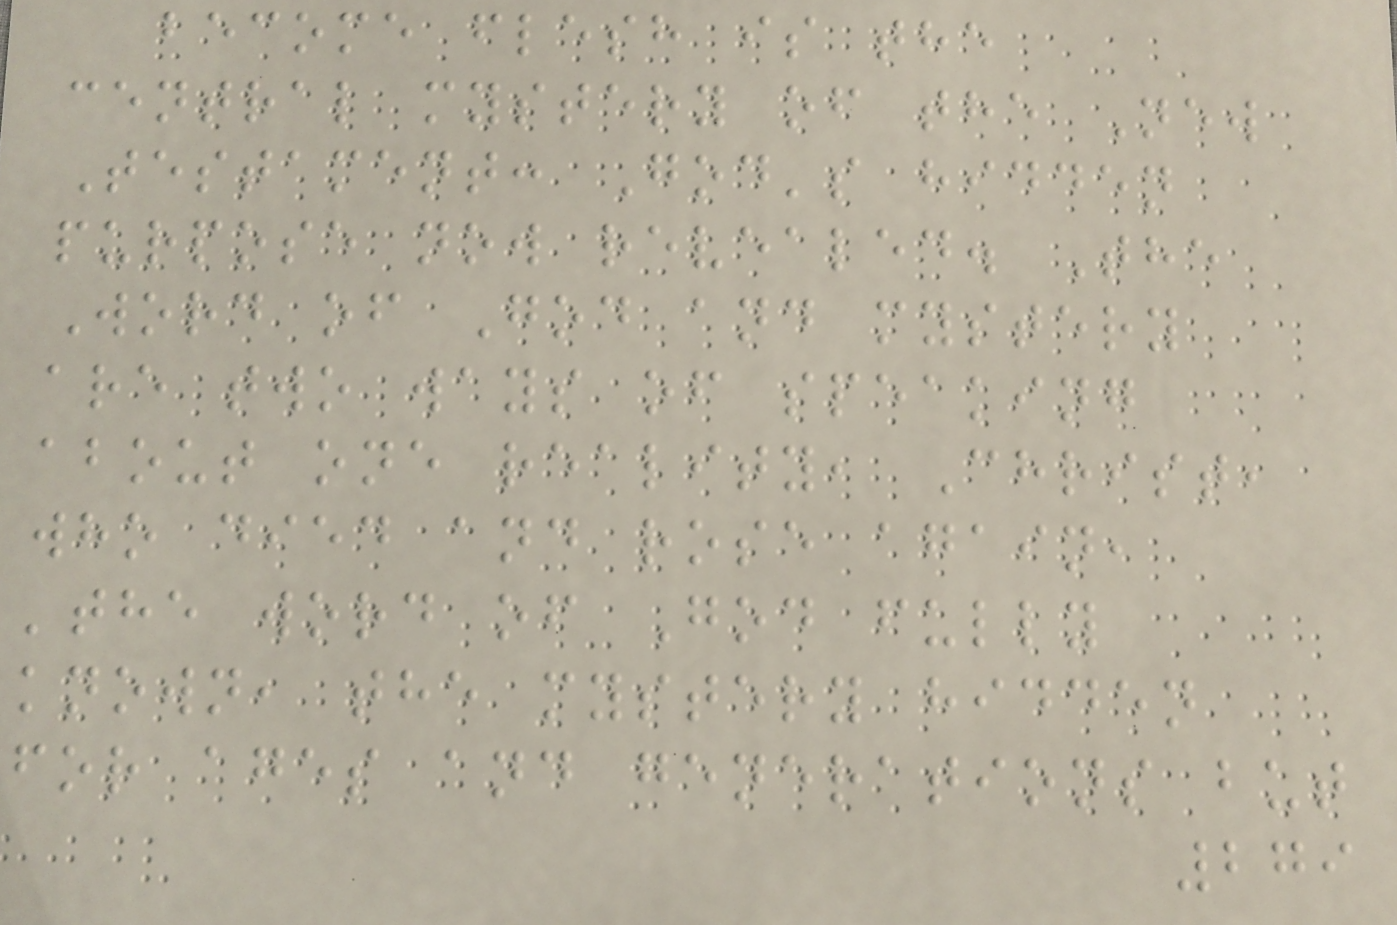become flesh is the
central mystery of the New
Testament: God's hidden
purpose now revealed. The
Word of God and mystery
are two ways of speaking
about one reality, Christ,
who died and rose again,
'the word of God fully
known, the mystery hidden
for ages and generations but
279
